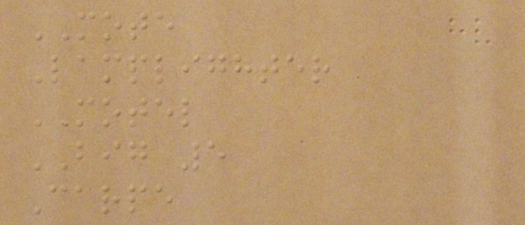MOTE
Lamplighter
MOTEL
BIG 5
Carpe
